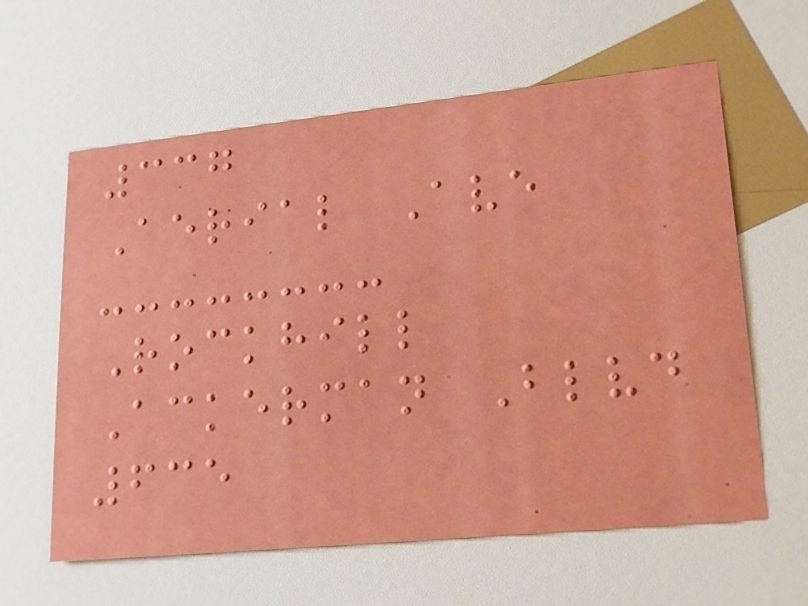337
Aerial Ave
Rockhill
Ackerman Blvd
635
